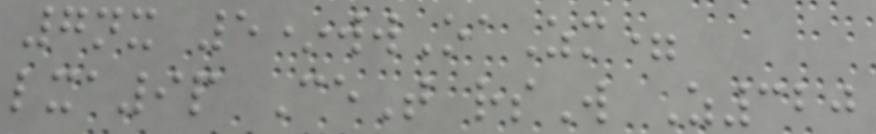7nx 5*wwOaZm=
lxa9p CeT rsW Z320
